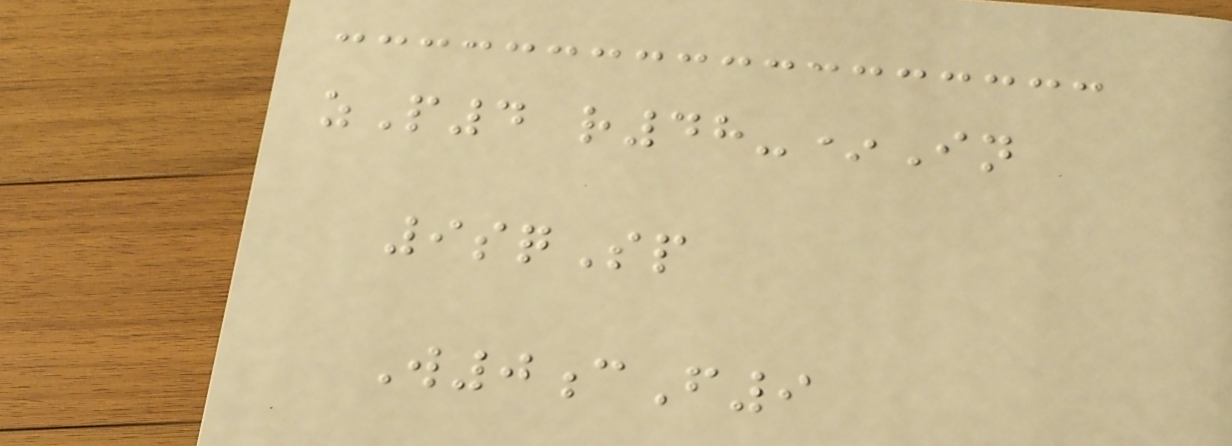zP4 r48-*In
9sqSp
W0cF9
